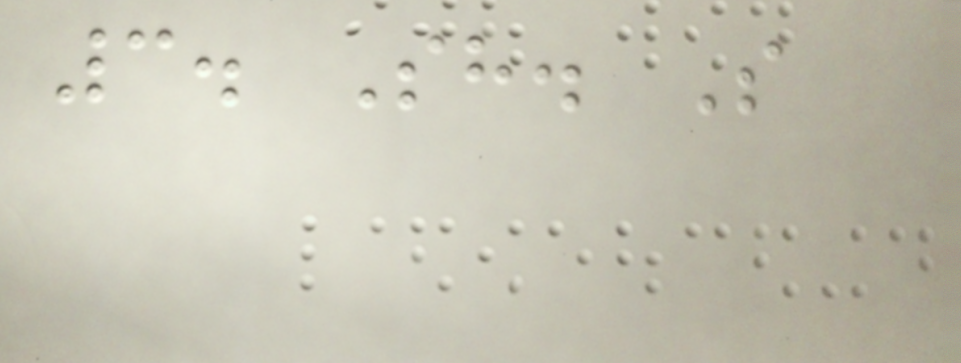3. Sh. S
